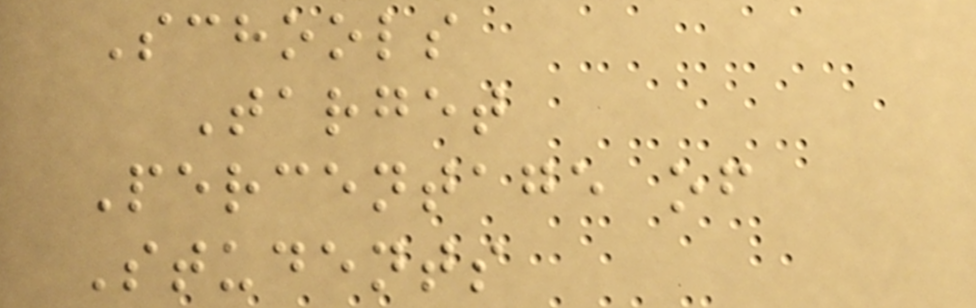Schools
Target
Percentage of
Students
